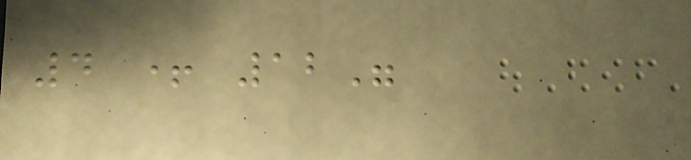4 + 12"
